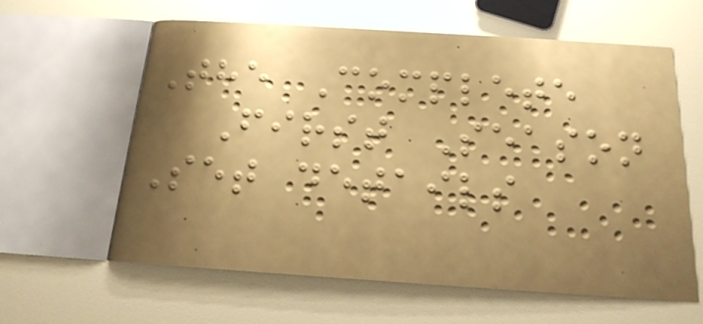The Complete
First Season
Set details
